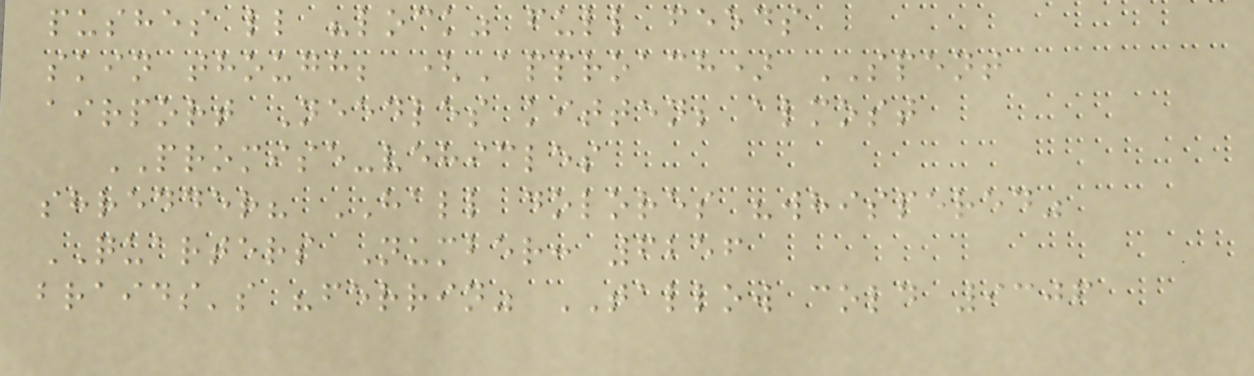pushes ll "lock" full feeds
skin though; (Approach) SPENT
airport Needles kitten; almost
PROMISE-vehicles
shredder? HALL dolores "whispered"
QUARTERS Number: 6256
braids's "ferrin" TALLOW cold 9306
